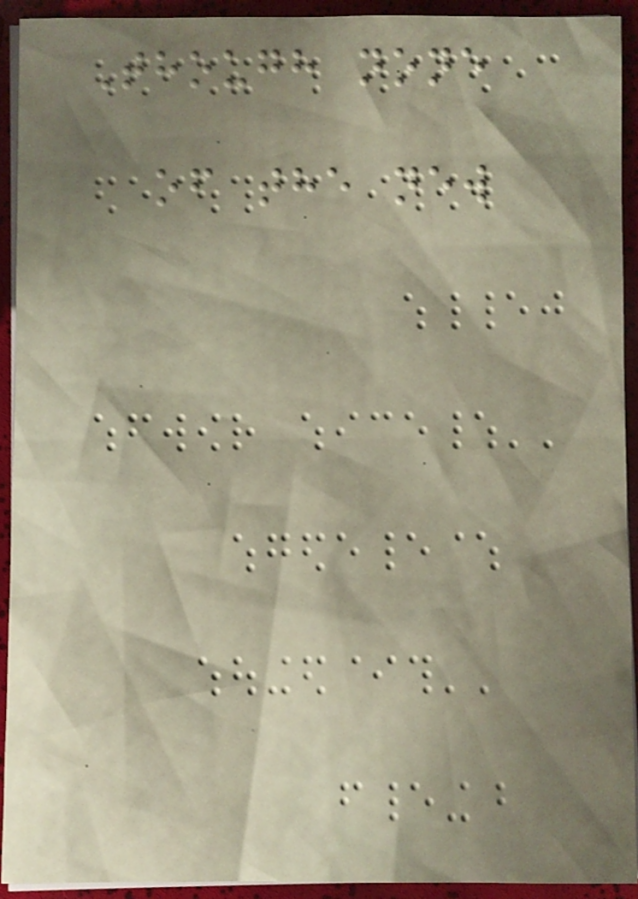Though none
of the new
